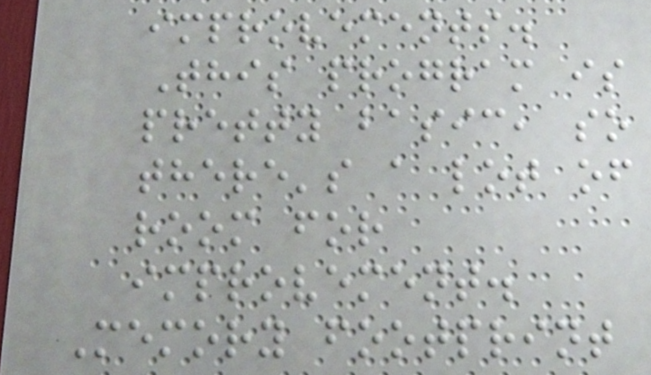improvements.
This program is
pretty basic, so
there's a lot of
room for
improvement.
Memory footprint
